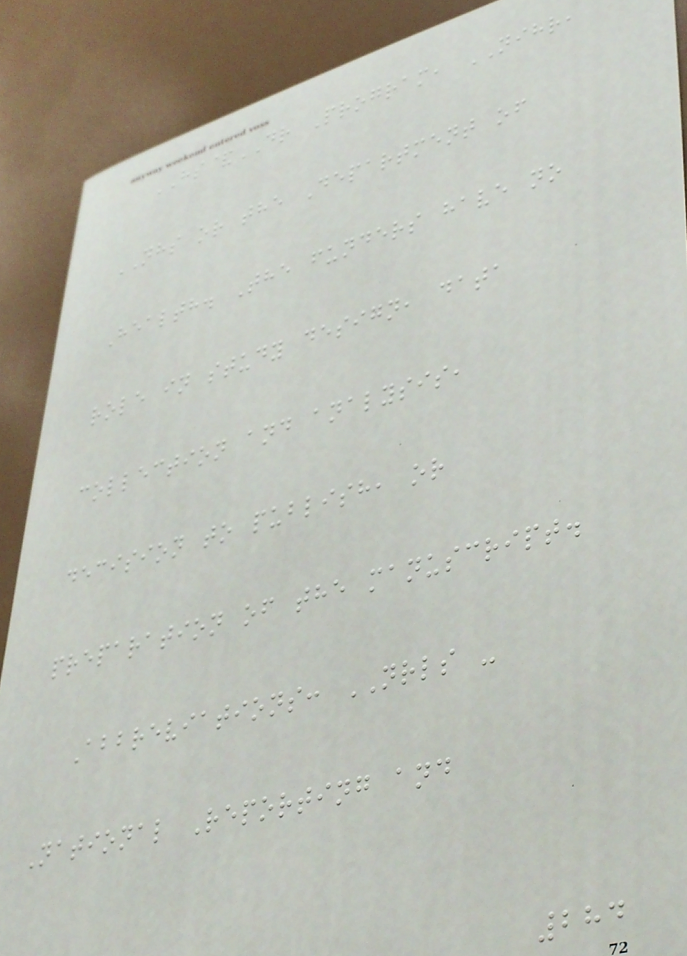HS&DR Program, NIHR,
NHS or the Department of
Health. The funders have no
role in study design, data
collection and analysis,
decision to publish, or
preparation of the manuscript.
Abbreviations: NRLS -
National Reporting and
284
